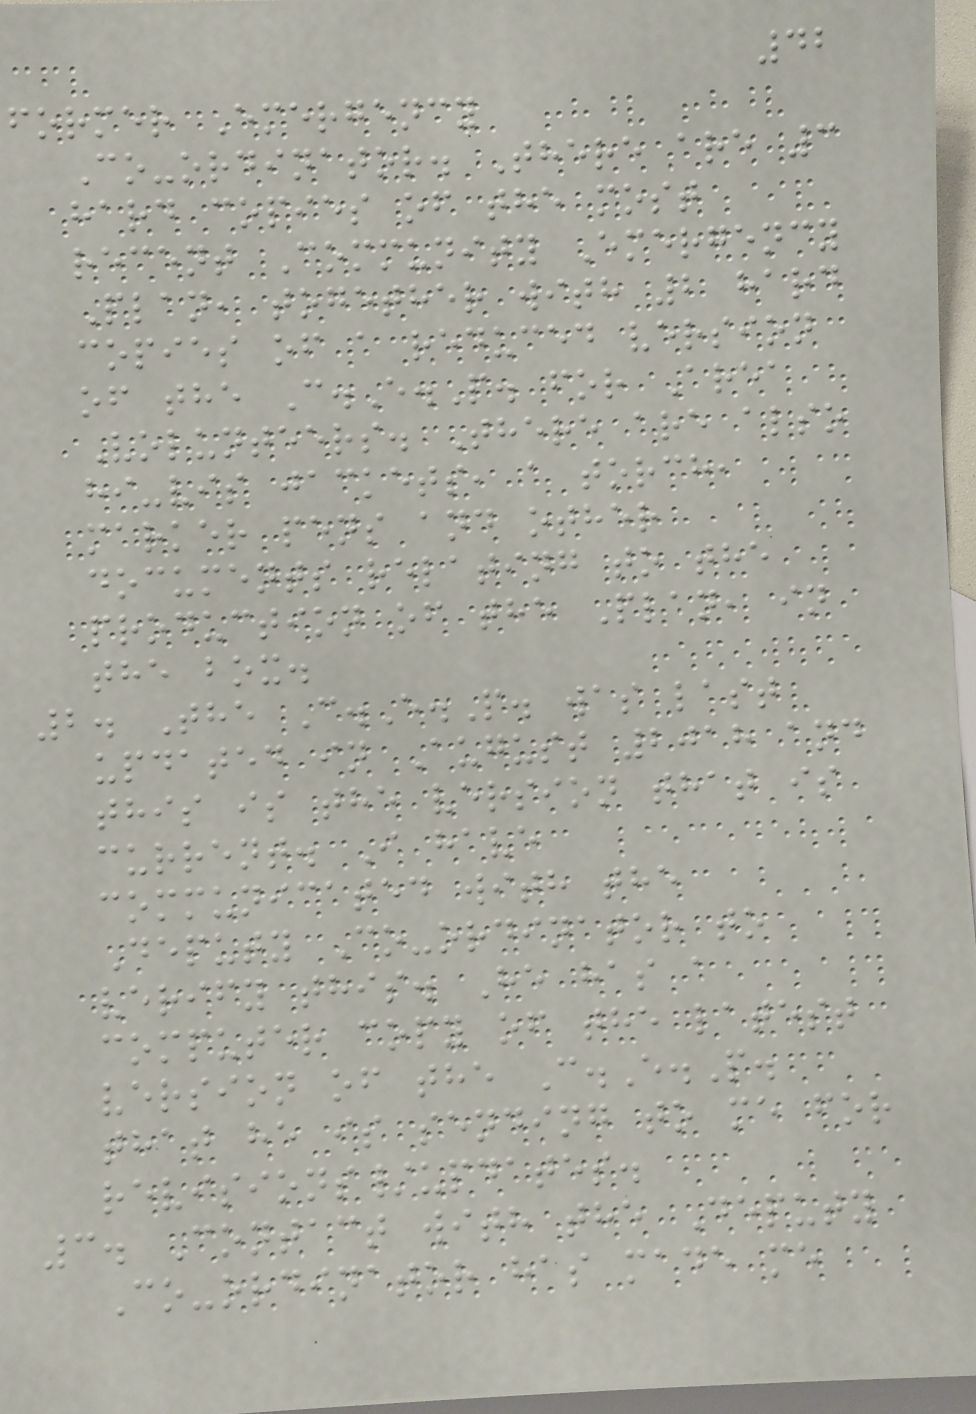42
former Emergency
Co-ordinator. There are 3
hard copies of the most
recent Community Emergency
Plan, together with 2 hard
copies of a reduced version
of the C.E.P. for Area
Volunteers. There are also
hi-vis jackets, a torch,
marker pens and other
documents relating to the
production of the Plan, in
the box.
2. The C.E.P. was last
updated in August 2018 and
this is the version that is
current. I have
communicated with the
Deputy Co-ordinator to
verify this. He has a
computer copy of the latest
version of the C.E.P.
that he is sending to me for
revisions/updates.
3. Contact with the Deputy
Co-ordinator has made me
